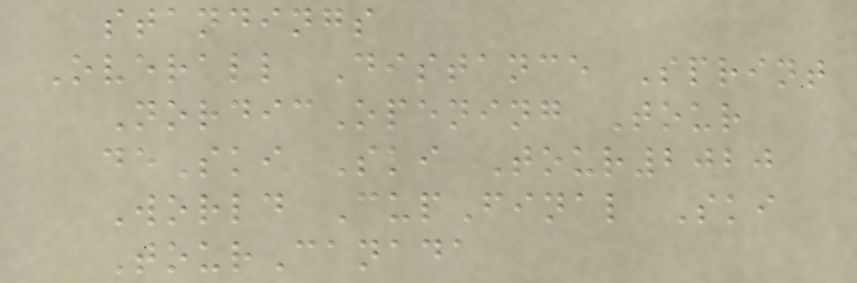standings
Overall Distance Sprint
NordicOpening Tour
deSki Ski Tour2020
World CupFinal Ski
TourCanada
